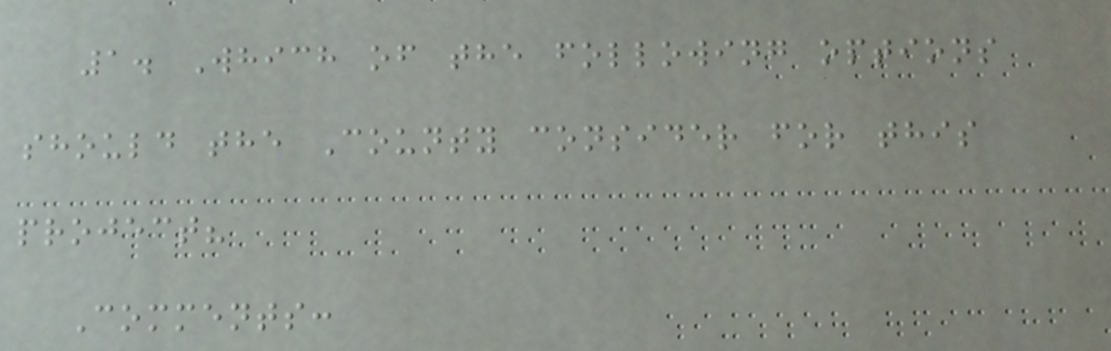1. Which of the following options
should the County consider for this
project?
Comments:
